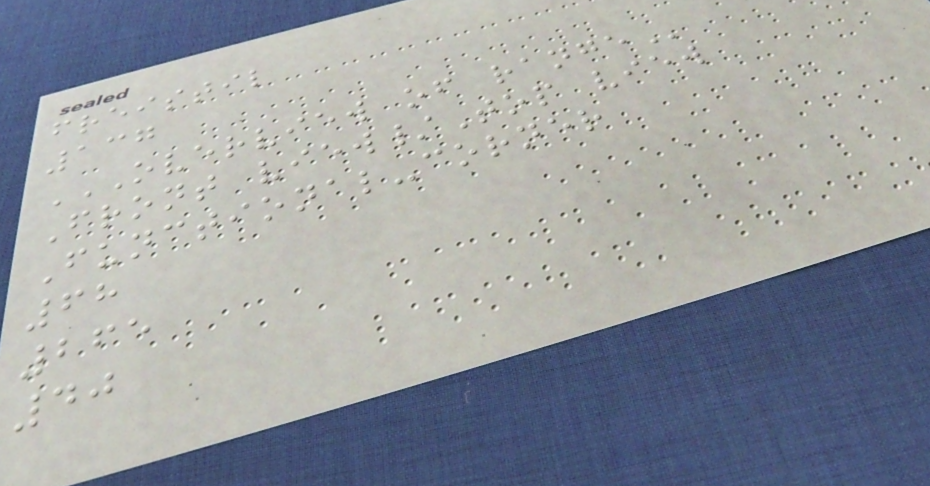freistil
137
OVERVIEW OF RANGE
Front view/Top view
Functional-corner
68
265
40
